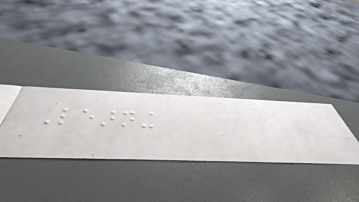Learning
